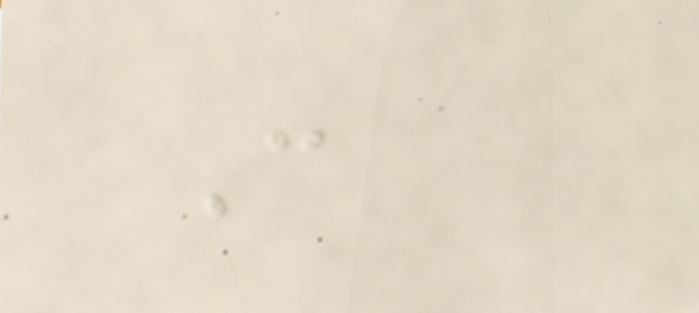C
